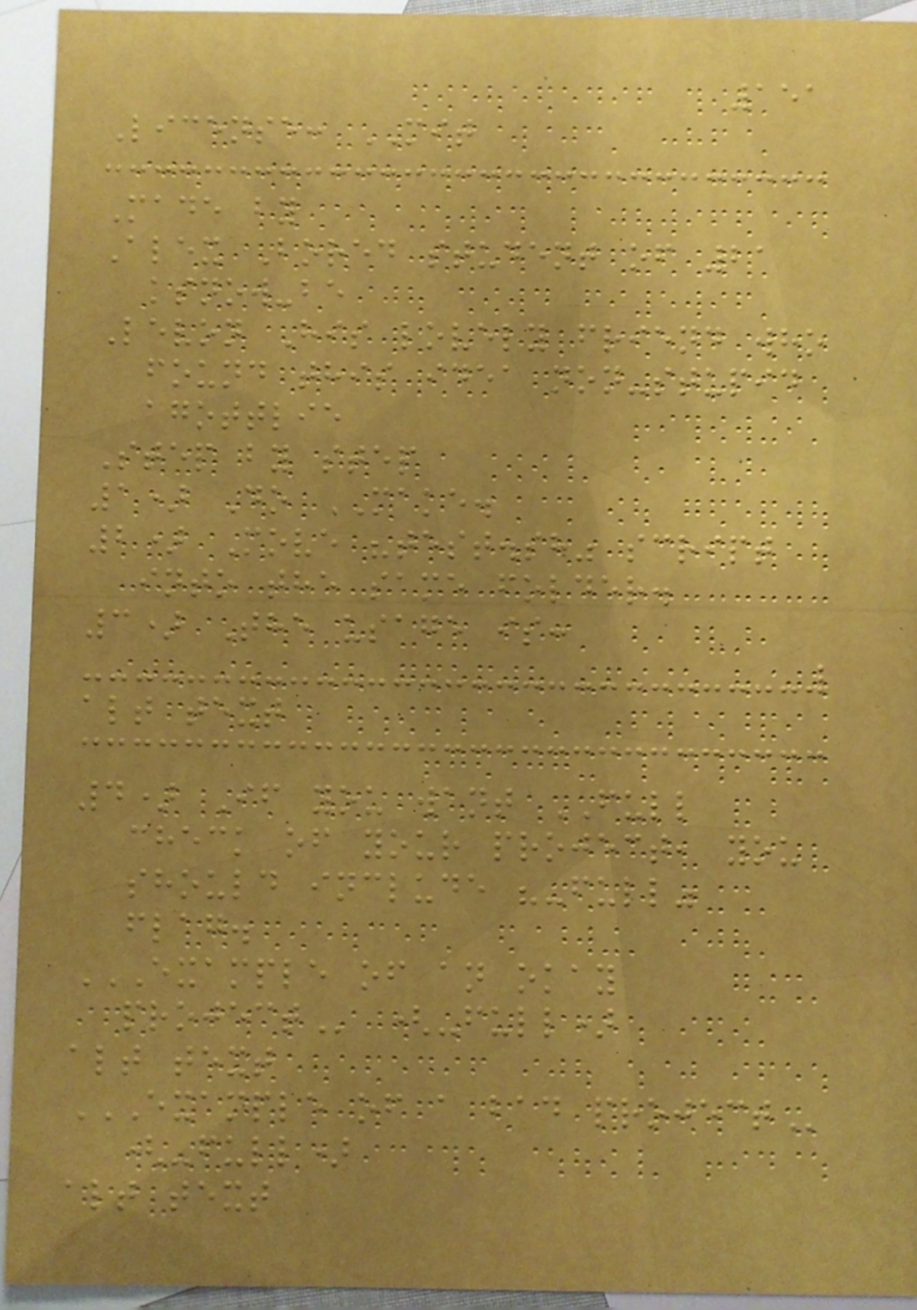151
License: MIT
Made by
Alex Bored student of 21
ksnow-be
Levon His lovely friend who
found this idea non-stupid
agottlie
Step by step
1) Do MAKE.
2) Move "test.sh" script
into the same folder.
3) The usage is:
alt text
4) If you want FULL
check of your project, you
should include "-full"
flag.
EXAMPLE OF AN OKAY
PROJECT (-full)
alt text
EXAMPLE OF A BAD PROJECT
(-full)
alt text
